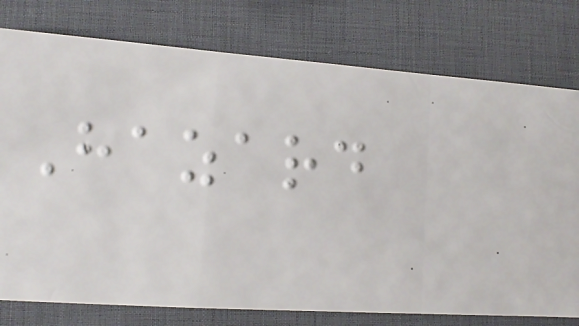Hazard
